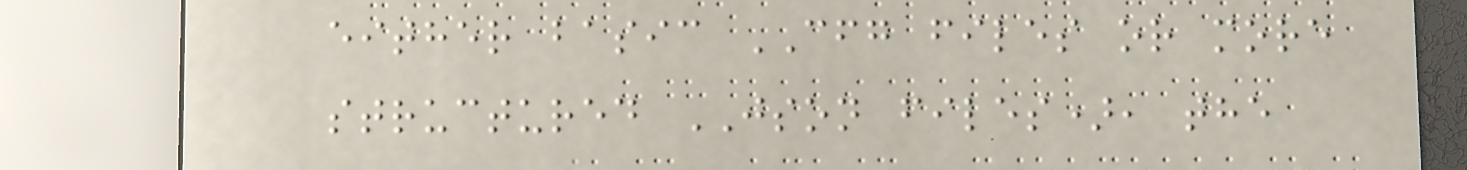either basic CFG files or more
structured JSON files), the
